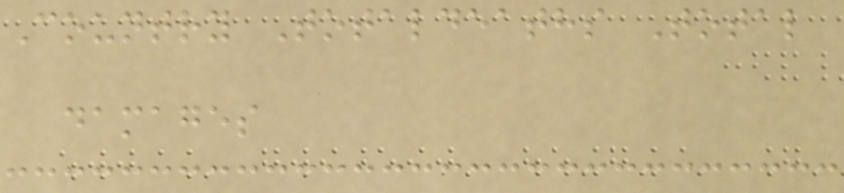Country Totaldeaths Total
damages
